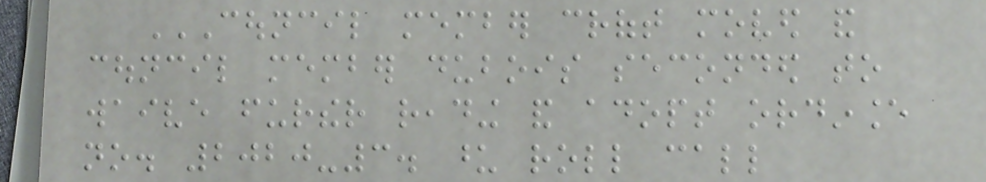COUNCIL MEMBER CROFT MOVED AND
COUNCIL MEMBER DUBOIS SECONDED TO
WAIVE FURTHER READING AND ADOPT ORDINANCE
NO. 2020-3. UPON ROLL CALL
